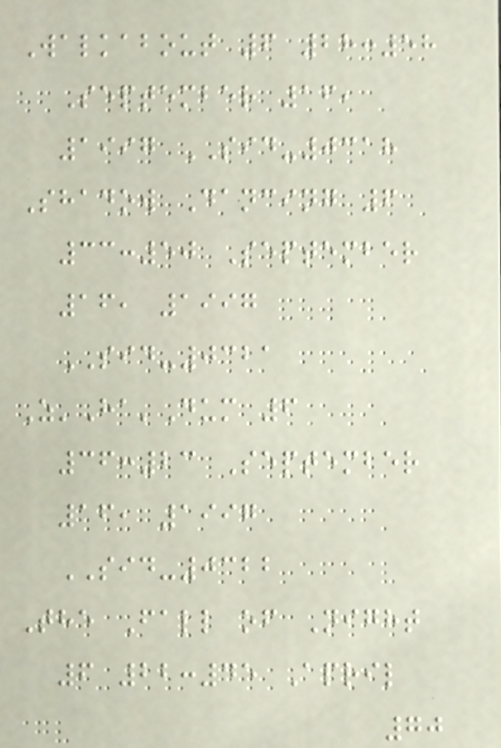Walkabout 6 28:58
September 16,
1997 SID-0318
Shadow Dancing 6
33:50 September
16, 1997
SID-0321
Z'Ha'Dum 6
36:23 September
16, 1997
SID-0322
The Fall of Night
6 22:45 April
70
